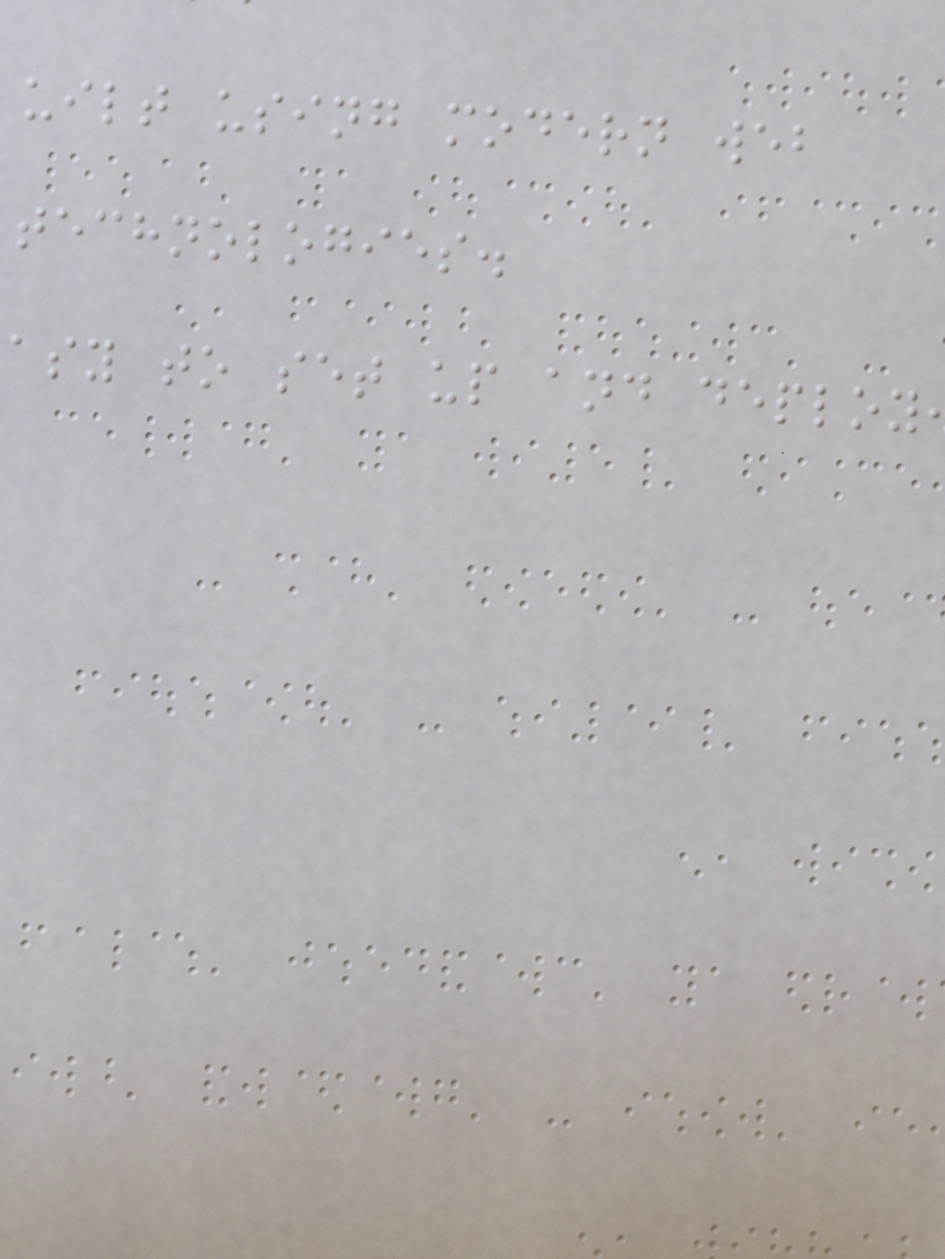uilt using modern web
technologies.
asy to set up and deploy
